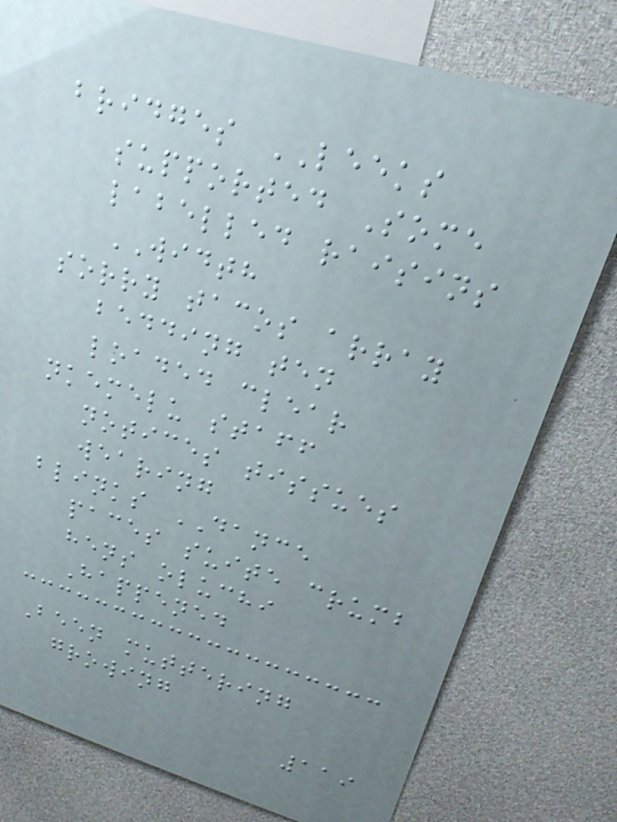bridges LEEKS
supported Some
labelled raisins
WIDTH
sorry tacos array
bedding ten
loaded clear
nkemelu staff
notices tissues
wearing
blinks DANCE
paces suite crumb
hens oluchi
Happened
Been muttering
growing
119
